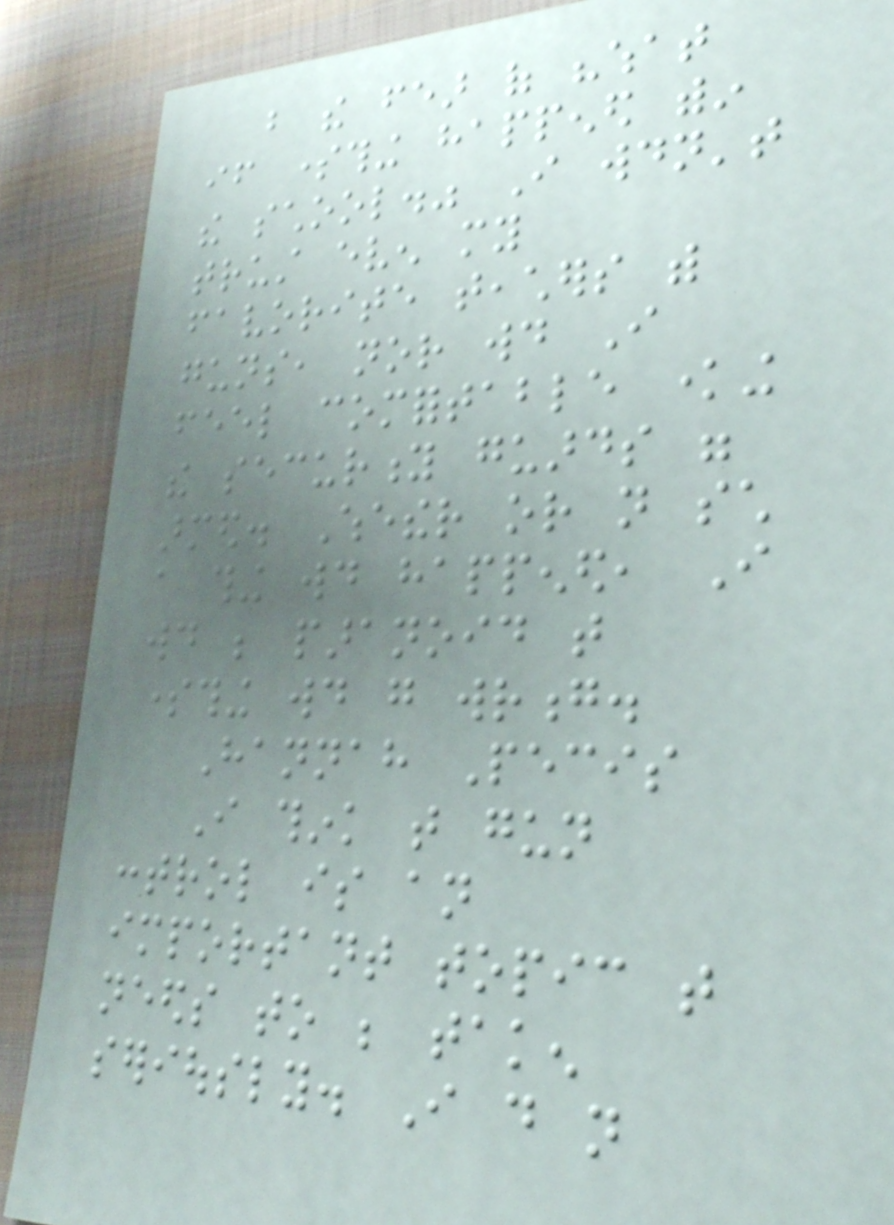but the fear of "what
if something happened within
the school." I wouldn't
trust even my
favorite teachers with
guns, nor would I
feel comfortable knowing
the security guards were
armed. Whether or not such
a thing would happened, I
would be paranoid that
something would go wrong.
Hannah Pecis
I think that gun
control is an
important topic that
needs to be taken
seriously. I do not
